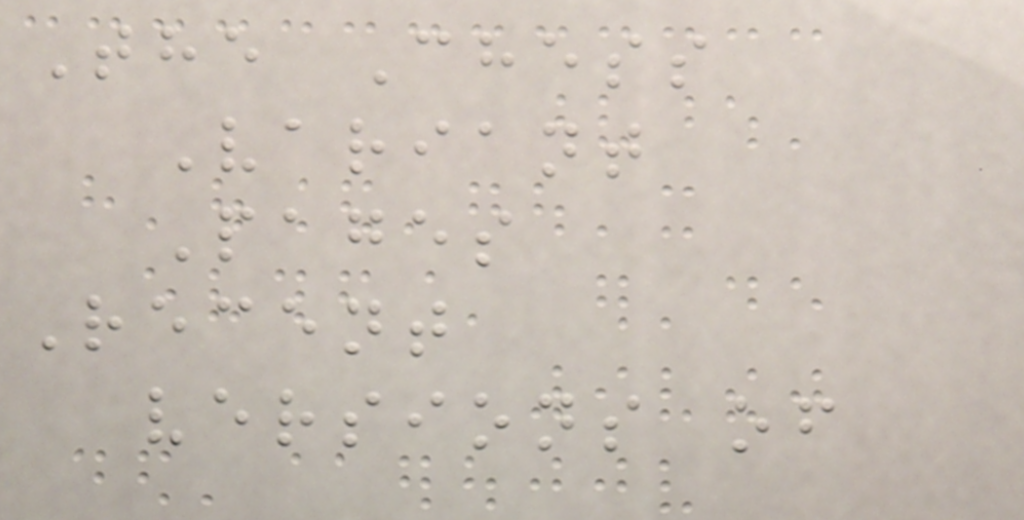The Chess
Variant
Pages
Recent
versions of
